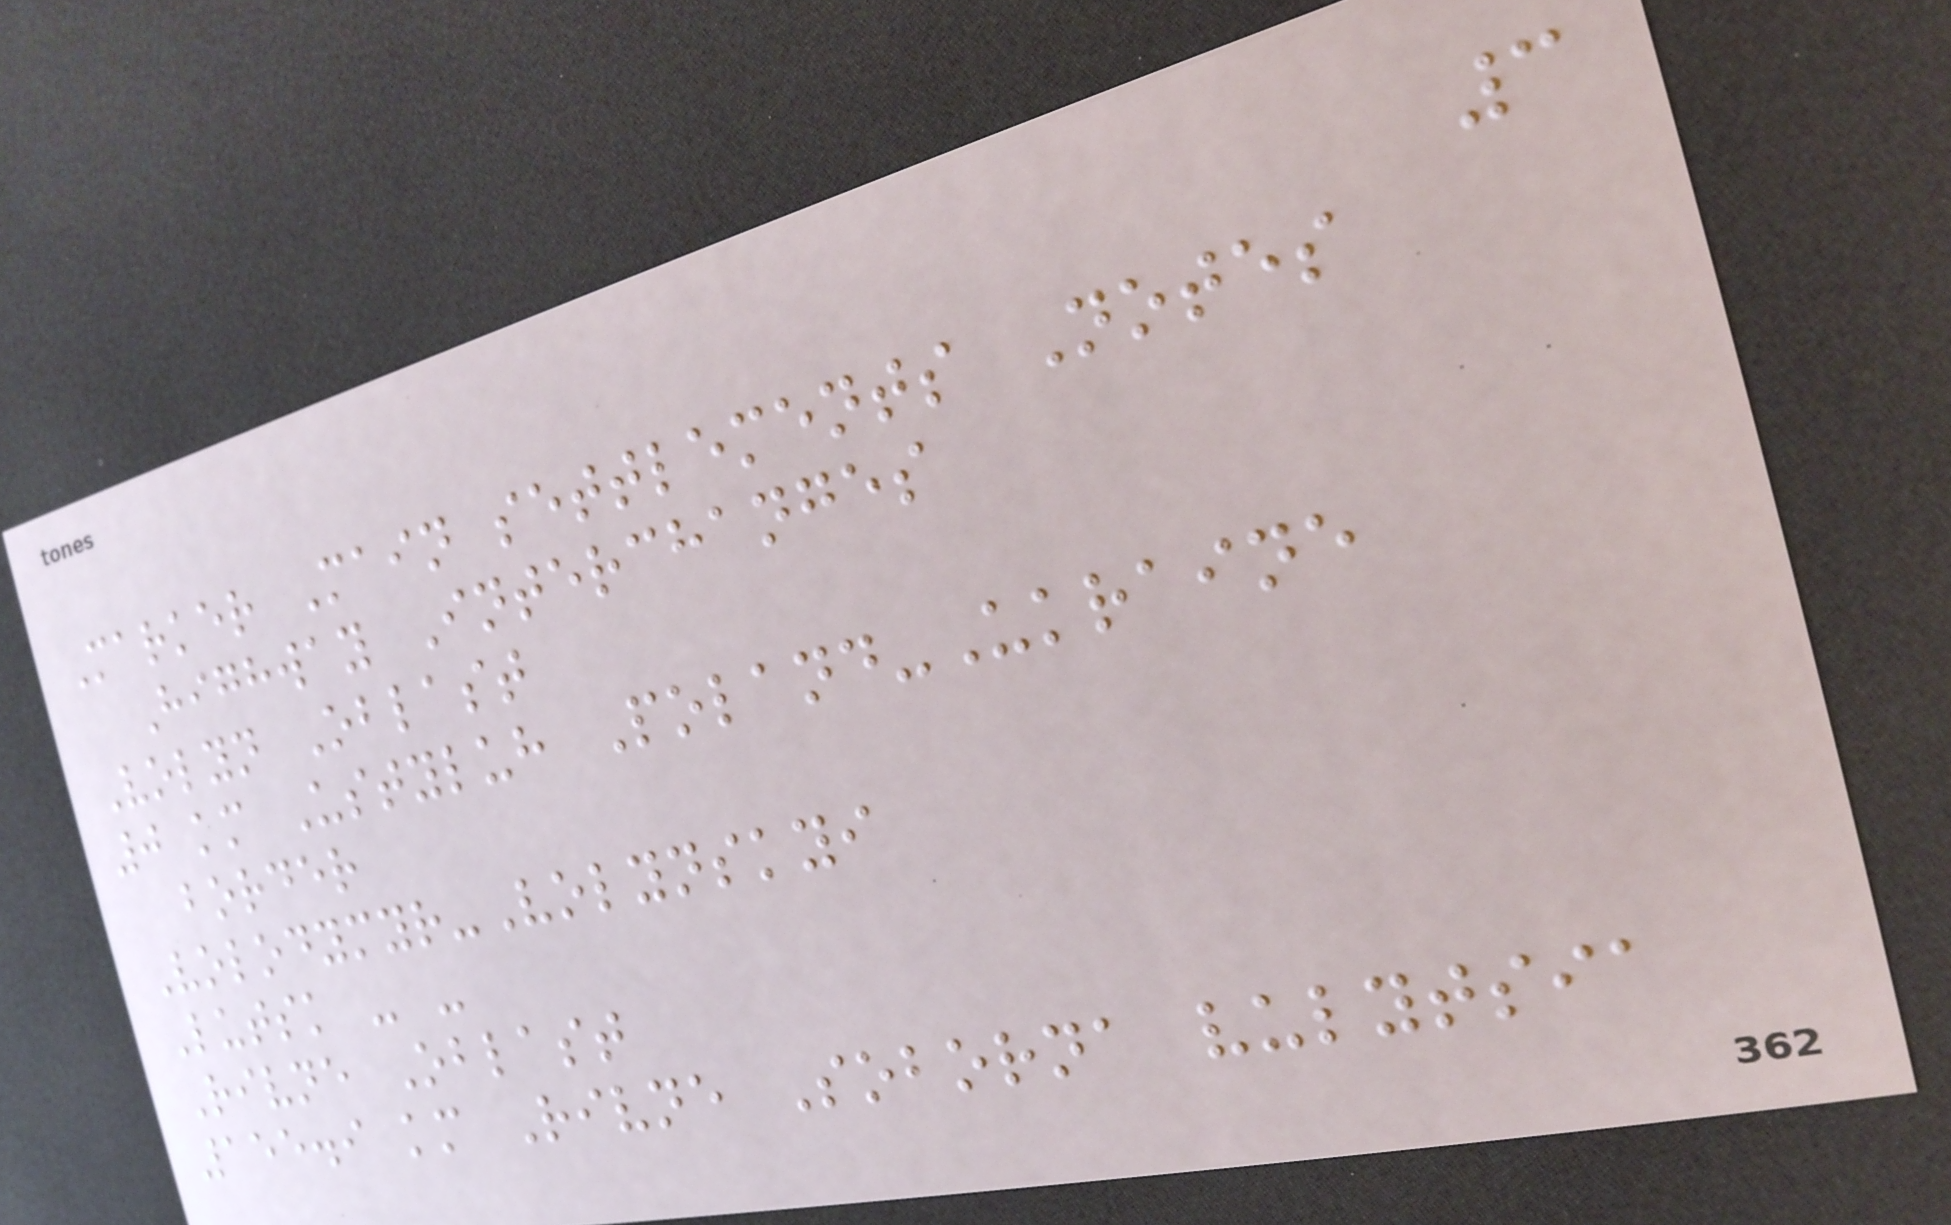3
Marker Main settlements Notes
Highway Interchanges
Volyn Oblast
0 km Ustyluh Poland-Ukraine
border
Volodymyr-Volynskyi
Lutsk - -
Rivne Oblast
155.9 km Rivne Soborna vulytsia
